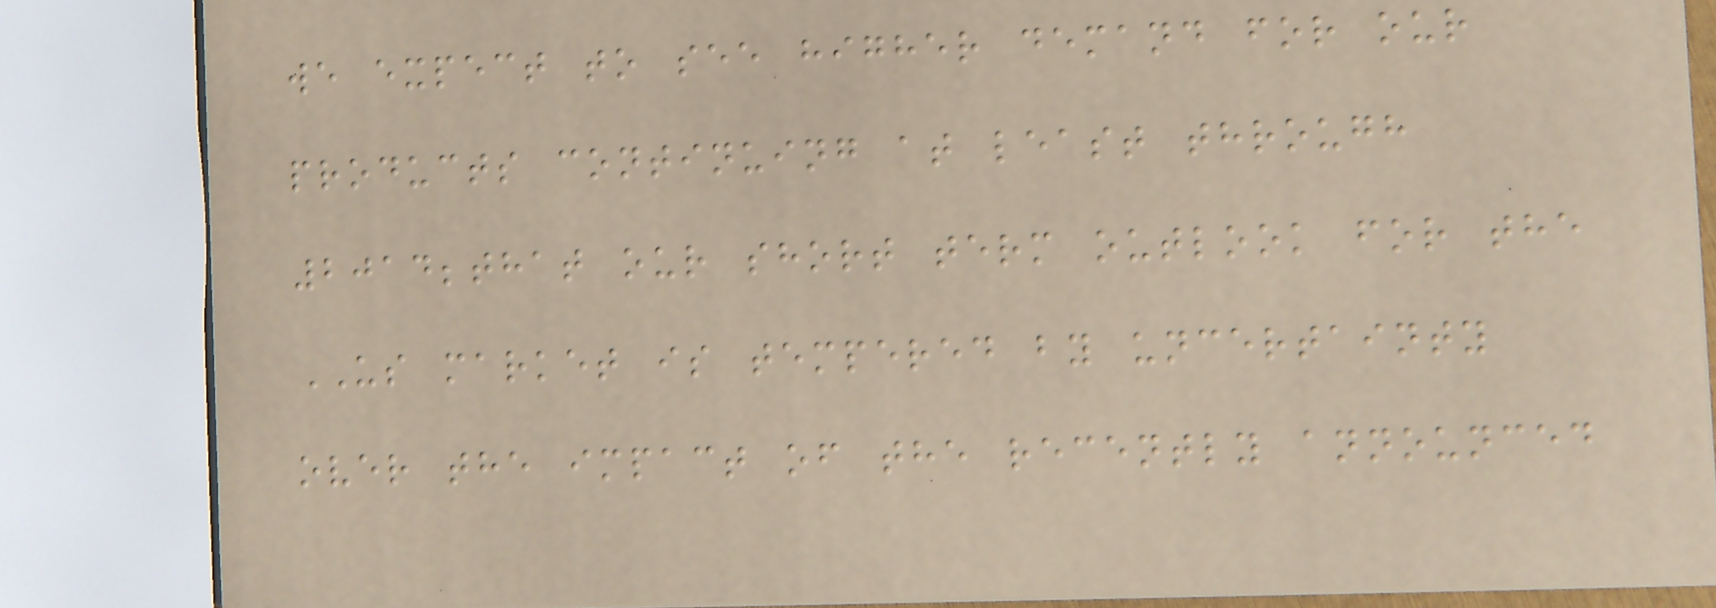we expect to see higher demand for our
products continuing at least through
2014;that our short term outlook for the
US market is tempered by uncertainty
over the impact of the recently announced
